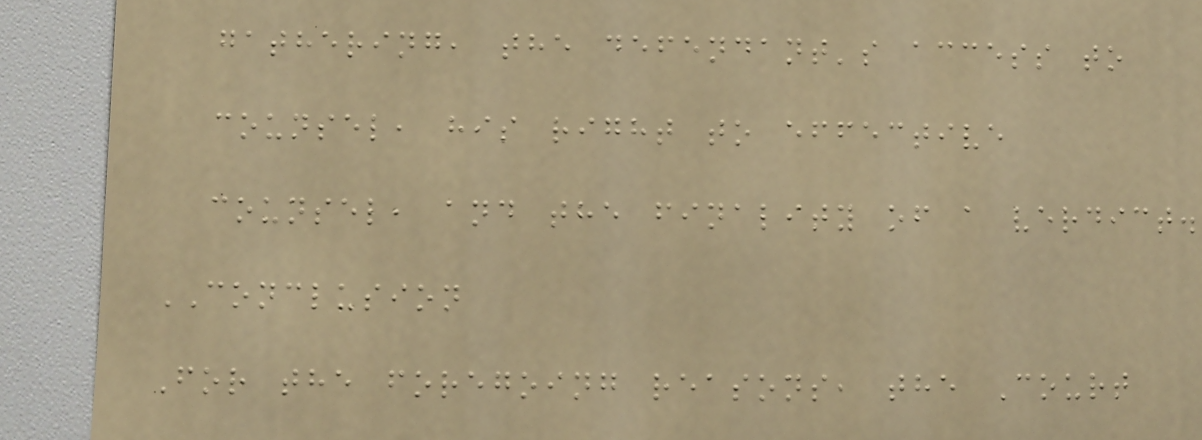gathering, the defendant's access to
counsel, his right to effective
counsel, and the finality of a verdict.
CONCLUSION
For the foregoing reasons, the Court
